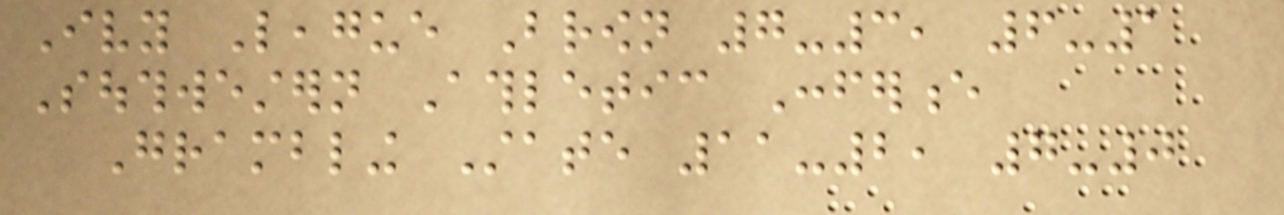Ivy League Brown 7-3, 6-1
Southwestern Athletic Conference
Grambling State 11-2, 7-0
